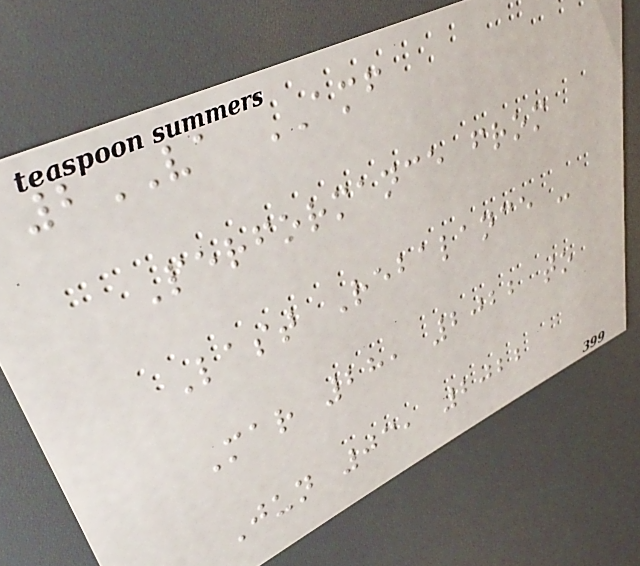2VA AMF
Performance from
Last Rebalance -
Mar 28, 2022 to
Jun 03, 2022
